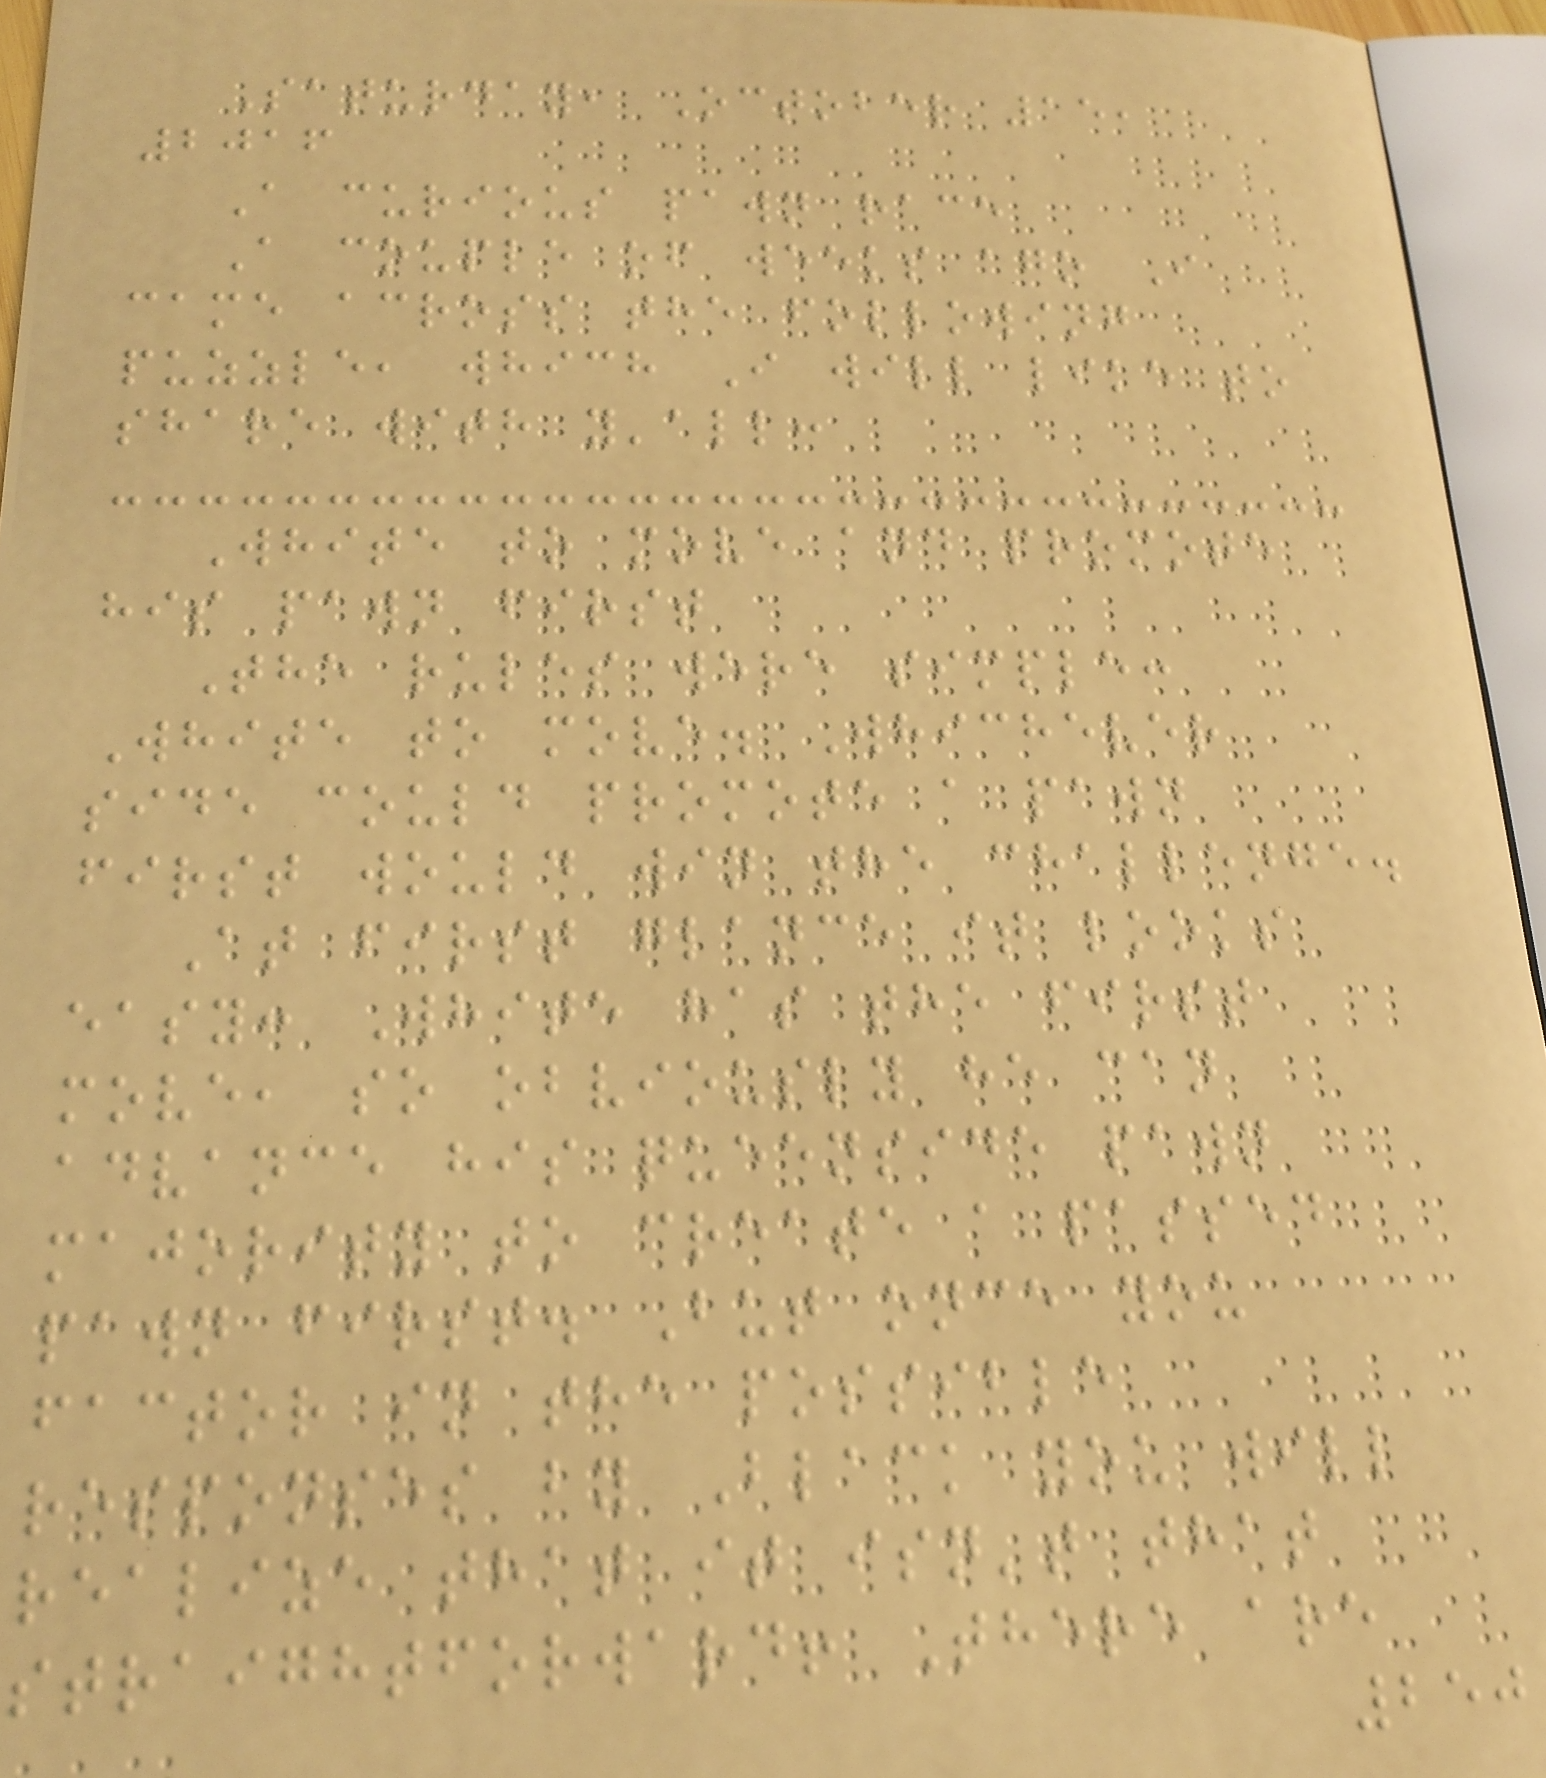Saturday, October 15,
2016
A curious pawn race
A couple of weeks ago I
came across the following
puzzle, which I will like to
share with y'all:
White to move and promote
his pawn first
The rules were simple:
White to move. Whichever
side could promote a pawn
first would win the challenge.
At first glance it looks
easy: White has the first
move, so obviously he can
advance his queenside pawn
majority to create a passed
pawn first. But once you
factor in the possible
responses by Black you will
realize that it isn't that
straightforward! There are
250
